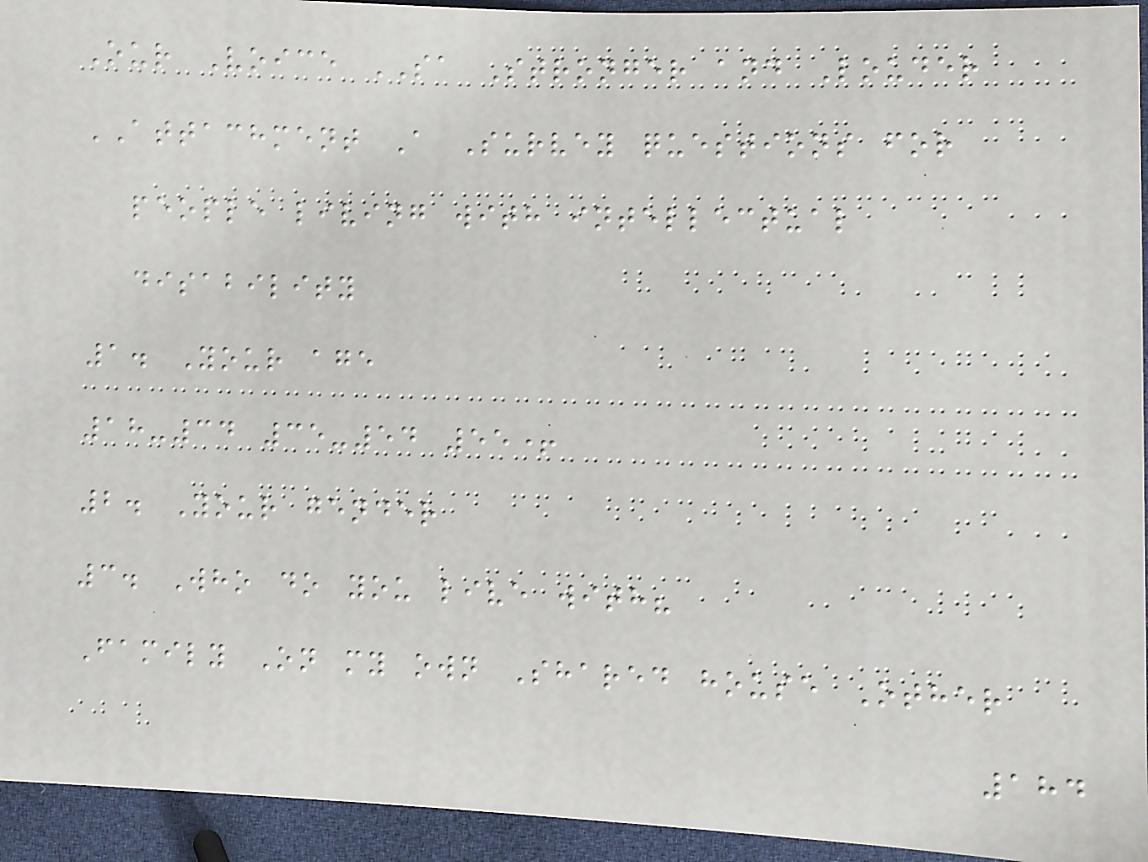Our Voice SA Stronger and Louder
ATTACHMENT A Survey questions for
people living with intellectual
disability
1. Your age
18-34 35-54 55+
2. Your gender
3. Who do you live with?
Family On my own Shared house Other
184
